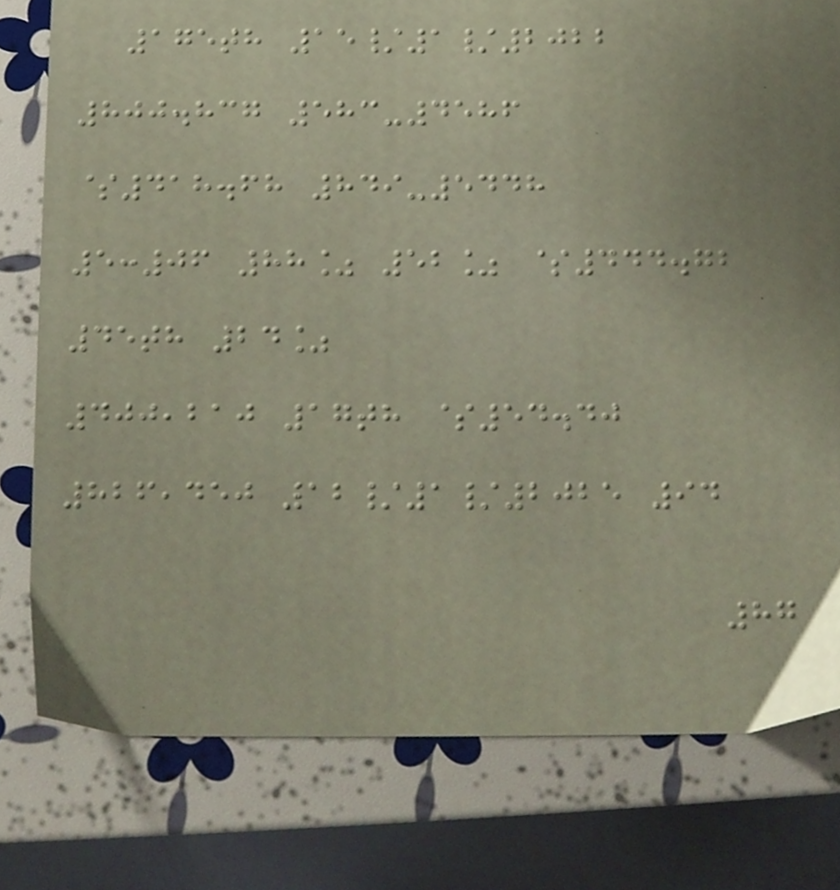175th 15/1/2022
800.837 583-4586
$418.68 849-5448
5:06 88% 52% $444.72
45th 24%
400,210 17th $54.40
826,450 12/1/2025 94
87
